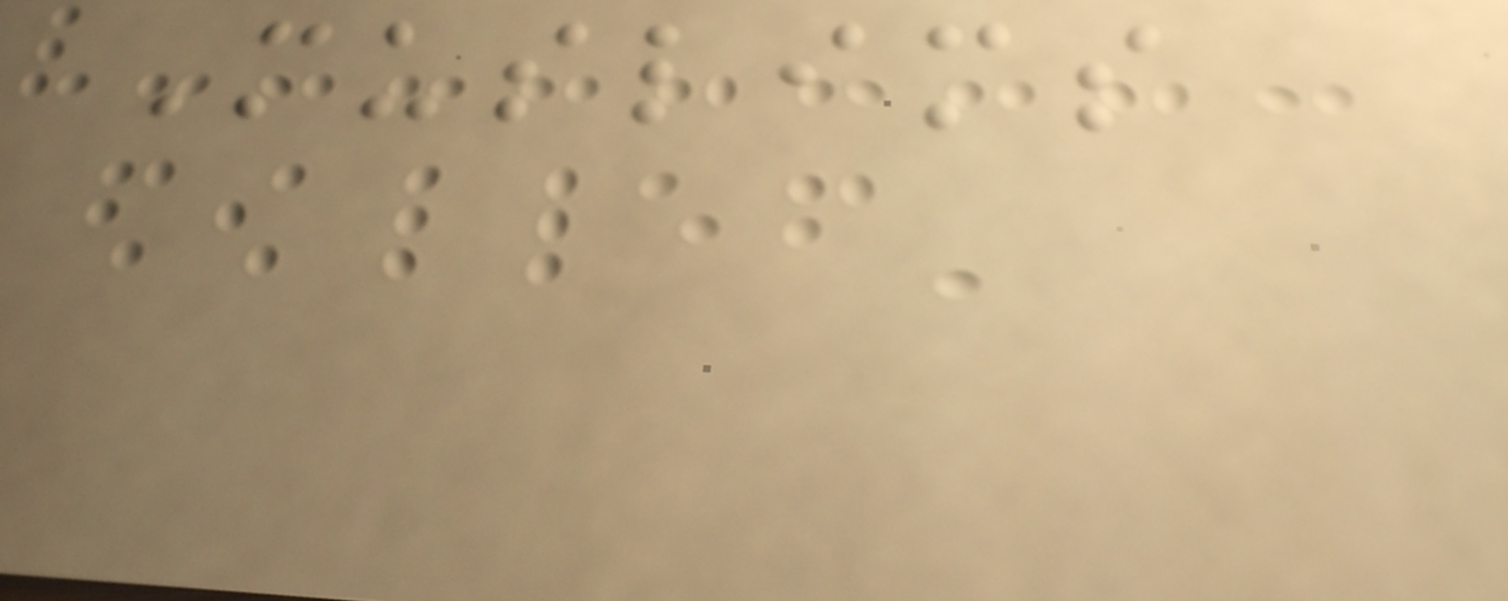Muslims
